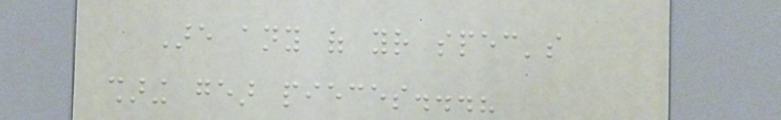Are any of your spec's
sharing gear pieces...?
